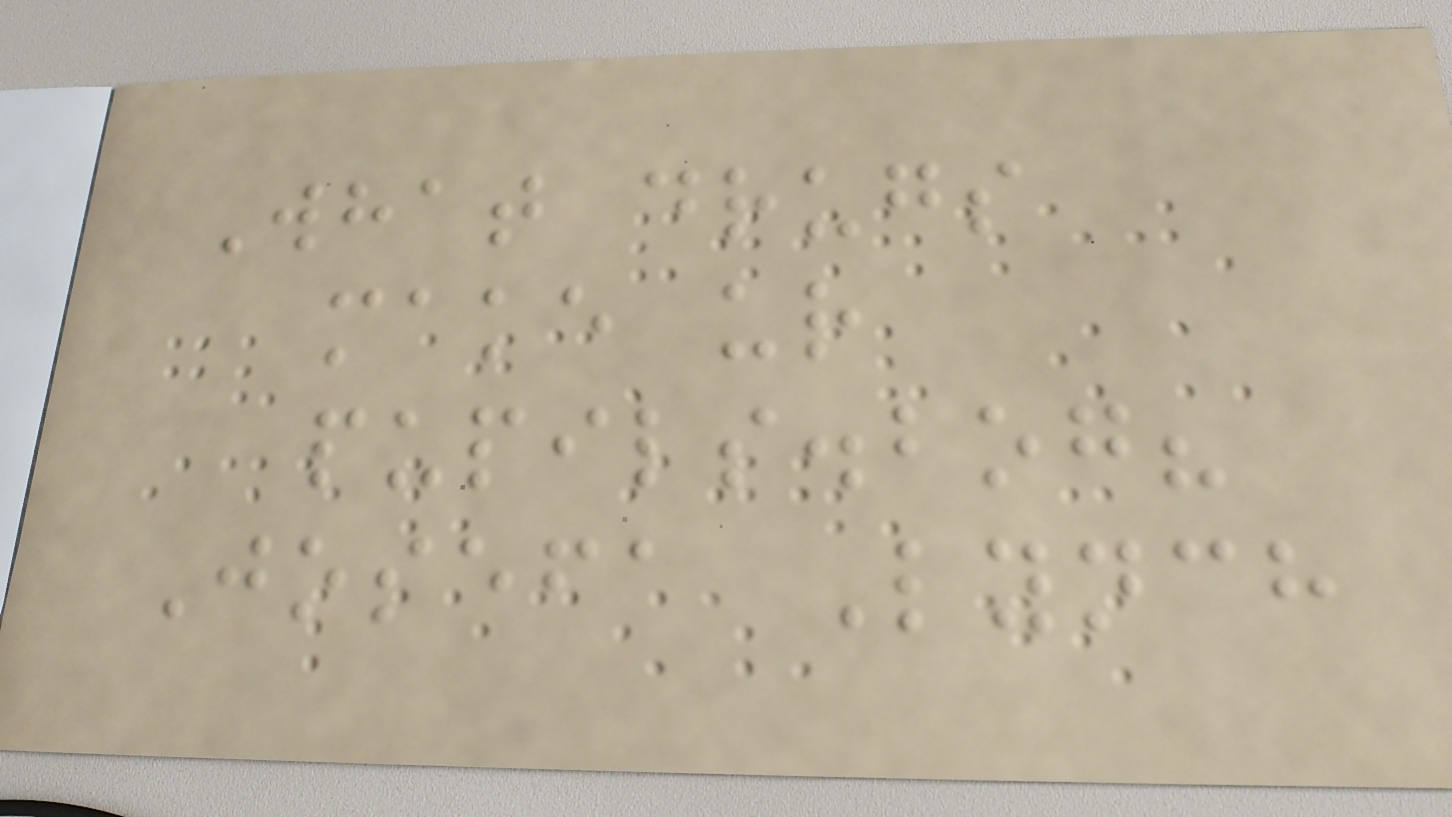What drugs
make ur
pupils.bog?
Josefa Lynch
